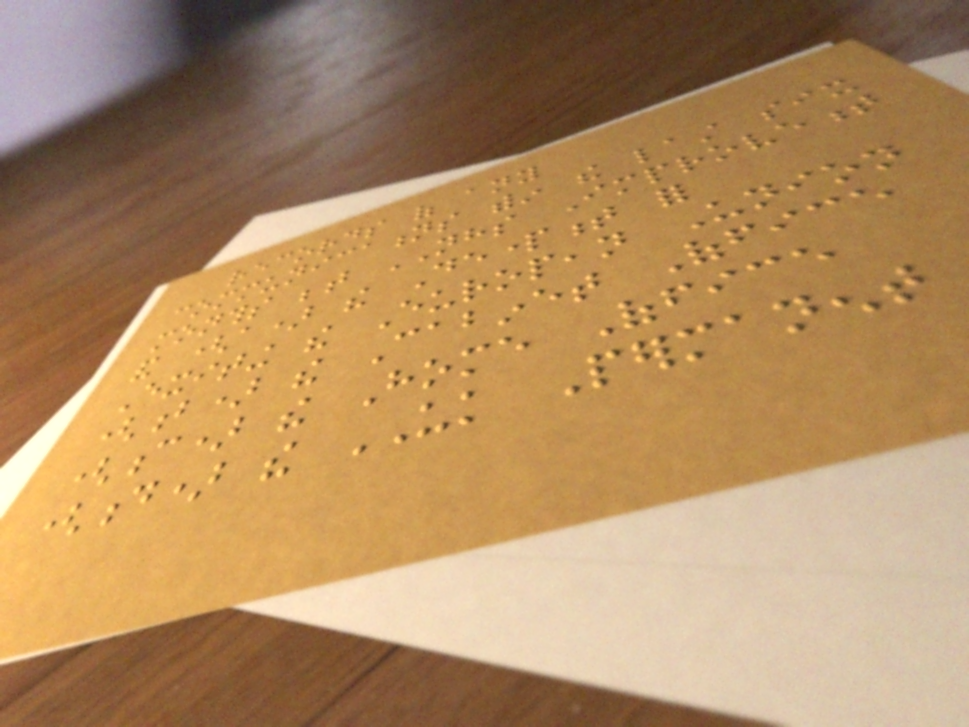records of any
communications within the last six
months between NHS Improvement
and (a) the Department for
Exiting the European Union
(b) the Cabinet Office
(c) the Home Office
(d) the UK Permanent
